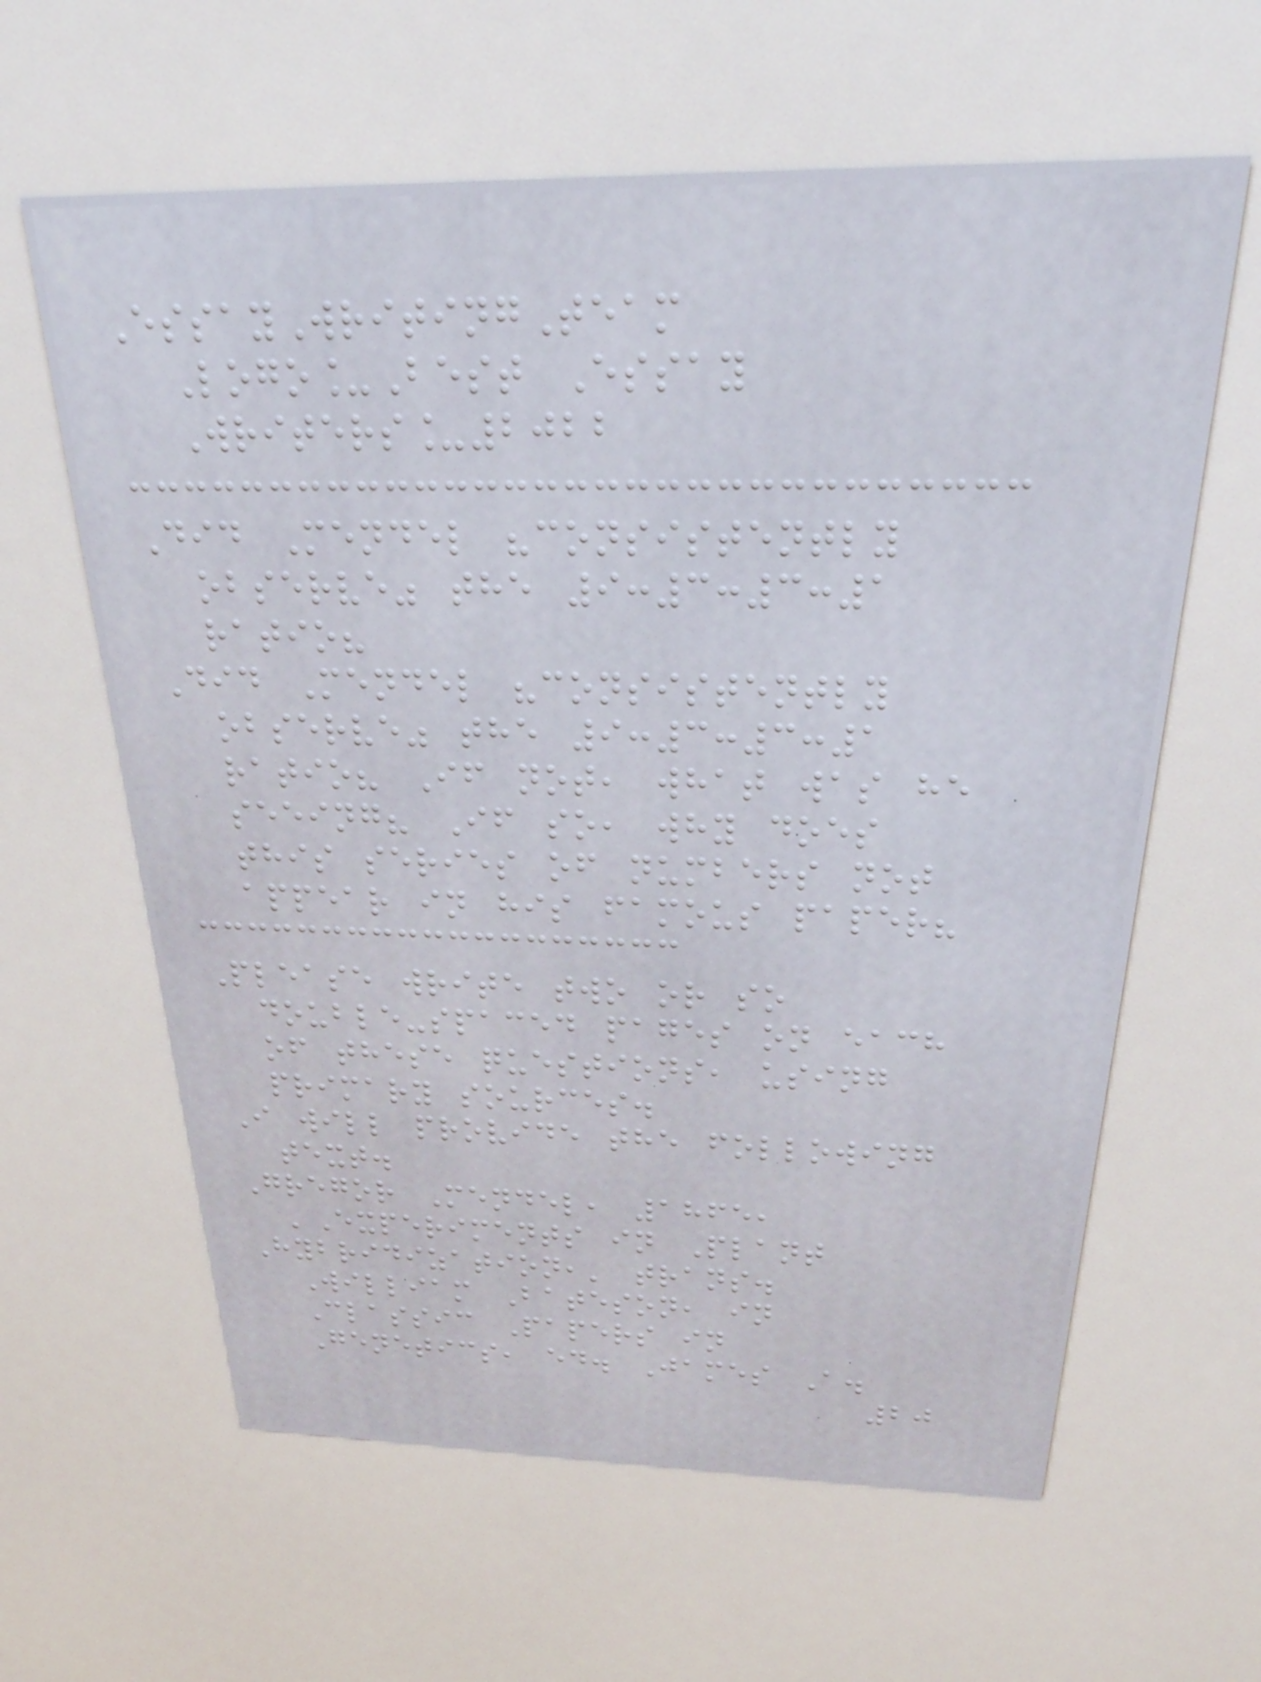EssayWritingTeam
Logo_Best Essay
Writers_2022
Did Mendel "consistently
observe" the 9:3:3:1
ratio?
Did Mendel "consistently
observe" the 9:3:3:1
ratio? If not, what was he
seeing? If so, why does
this series of numbers not
appear in his famous paper?
Please write two or so
double-spaced pages on each
of these questions, using
primary sources.
I will provide the following
text.
Gregor Mendel, 1865,
'Experiments in Plant
Hybridization,' trans.
William Bateson, in
Classic Papers in
Genetics, ed. James A.
20
